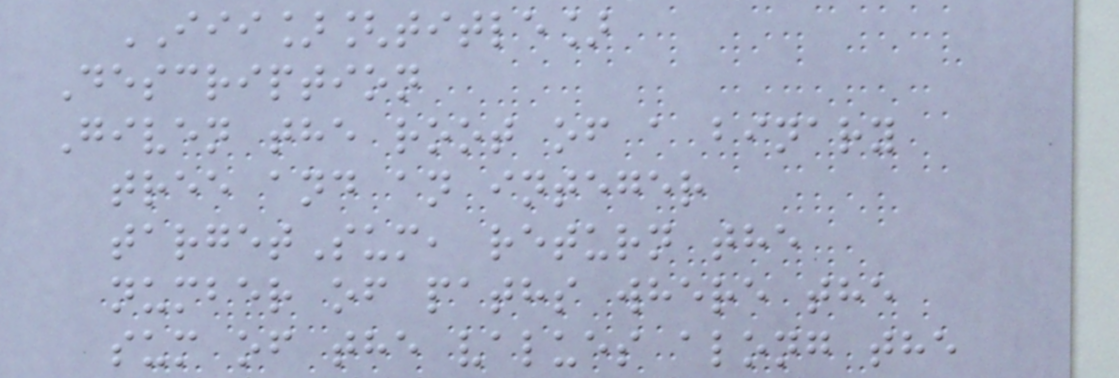III][title]
Description
Given the root of a binary
tree and an integer
targetSum, return the
number of paths where the
sum of the values along the
